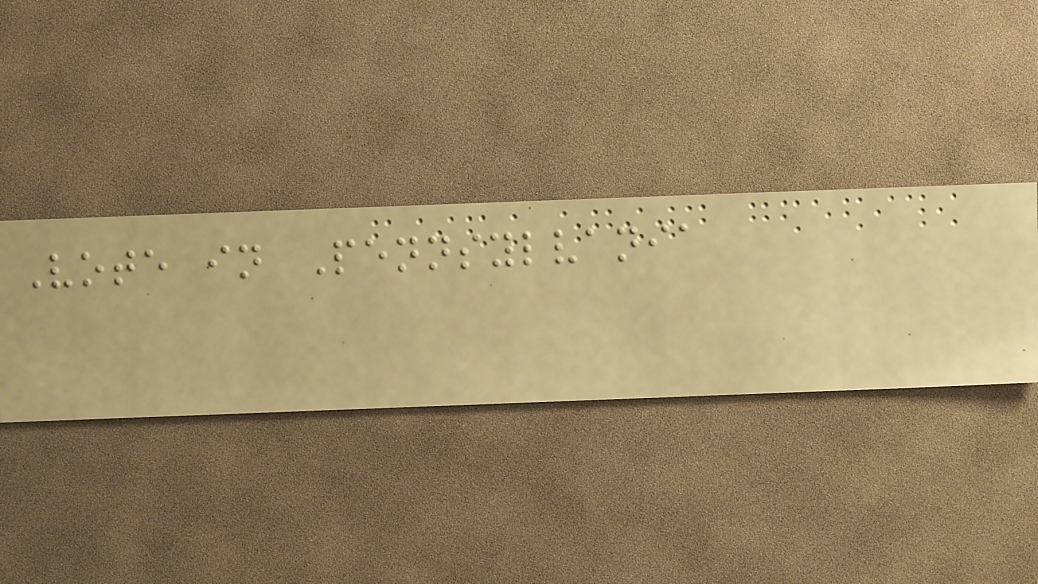Vote in Pennsylvania
